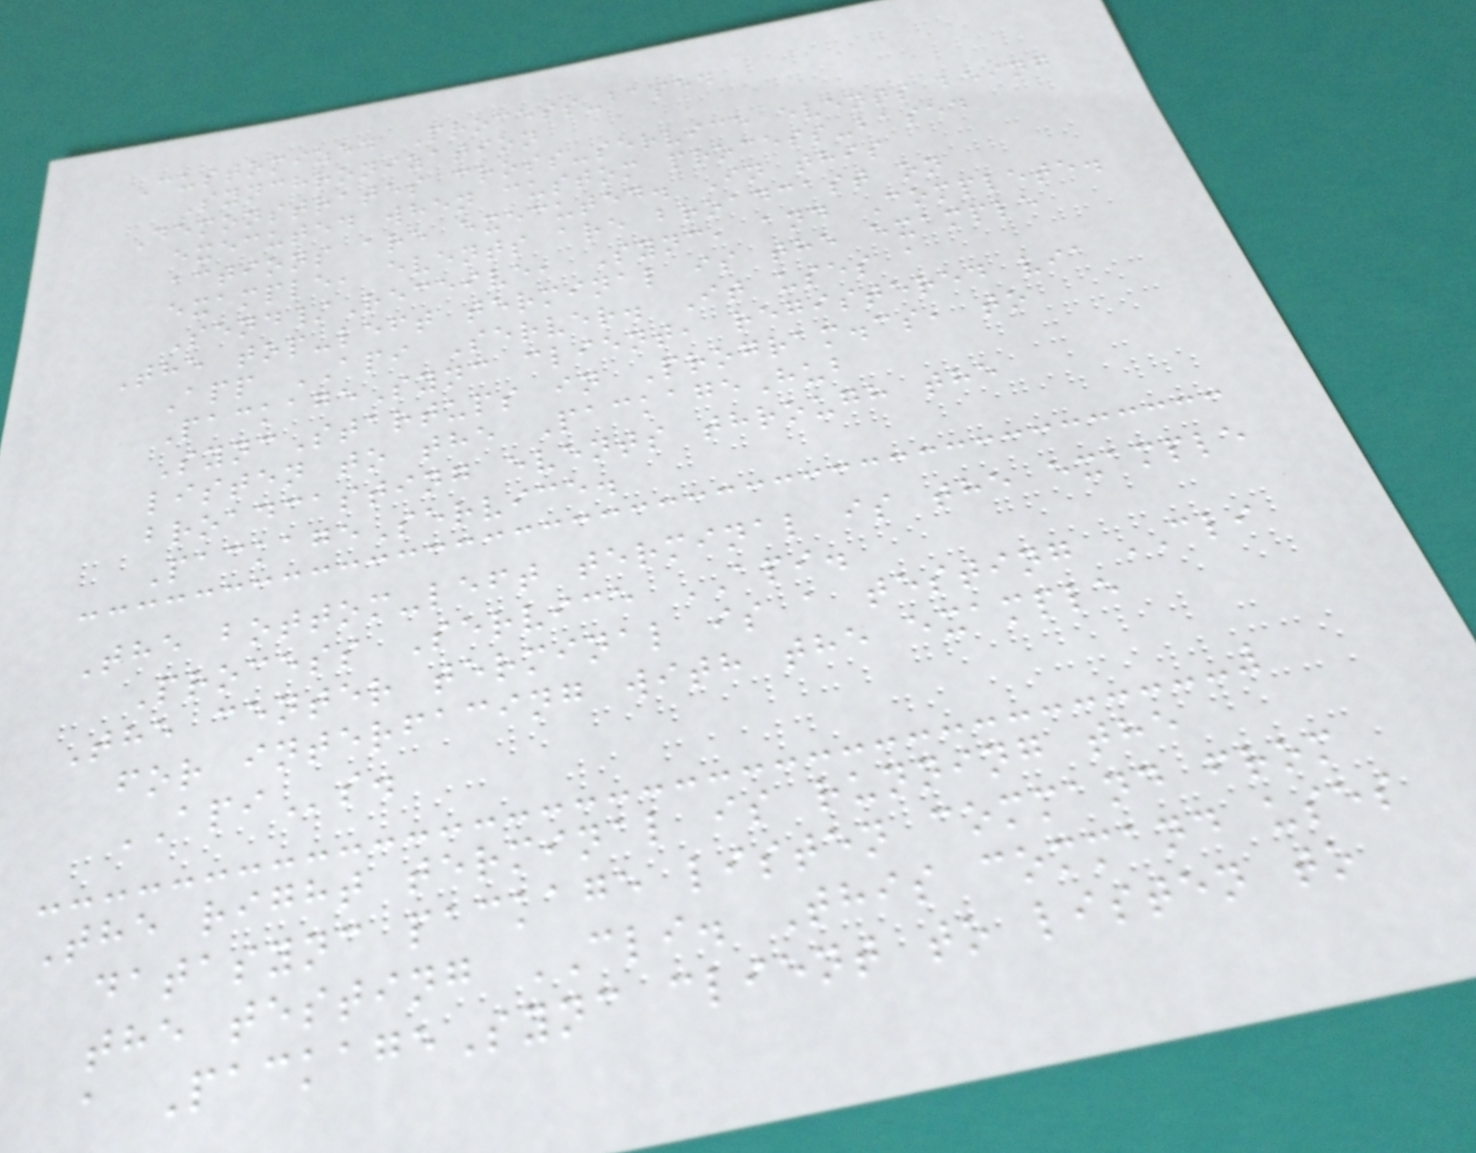Customized Process-based
Synchronization
Demonstrates cross-service events being
executed when custom process-based
actions are executed. In this
example, events are broadcast on
Send/Receive, Sync, and Complete.
The top-left terminal is the example
App API Server. It uses a
PackageSync client, registered via
SyncStartups in Program.cs, to
listen to the PackageHub
broadcasting events through the
PackageService.
The bottom-left terminal is the example
Process Service API.
The center terminal is a testing CLI
for interfacing with the example
APIs.
The right terminal is running the
datasync package listen command from
the testing CLI. This command uses
a PackageSync client to listen to
